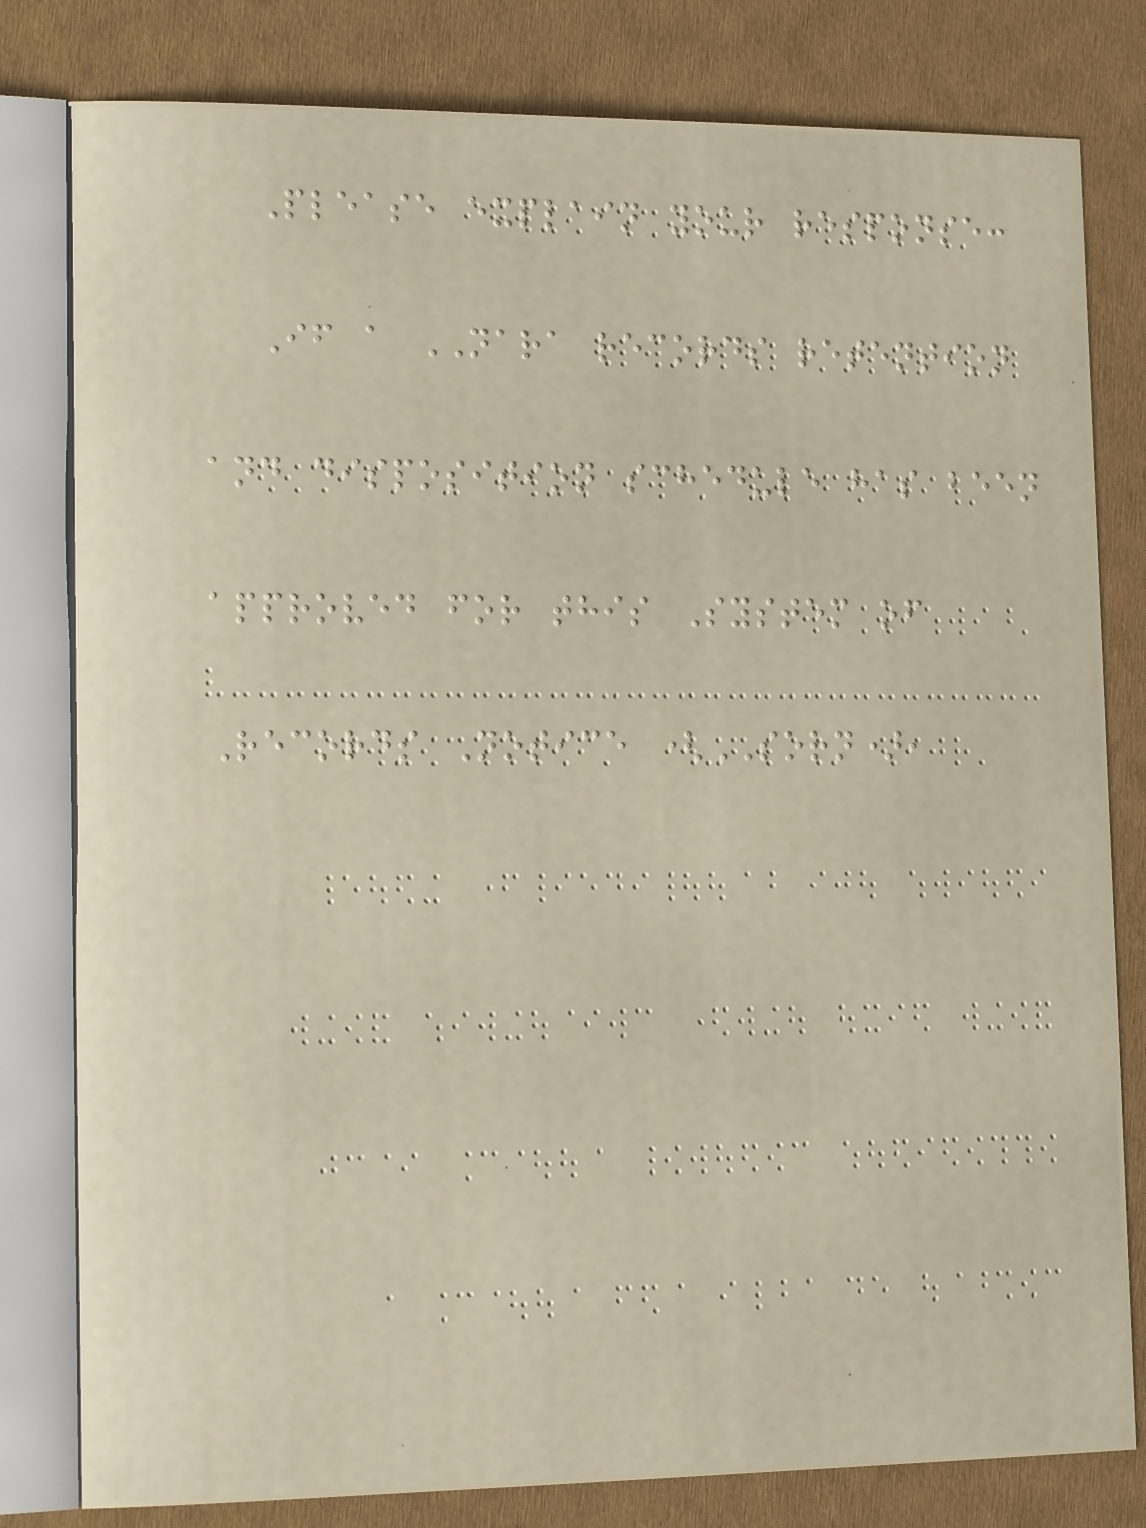Please explain your response:
If a NARA records retention
and disposition schedule has been
approved for this System of
Records Notice (SORN),
